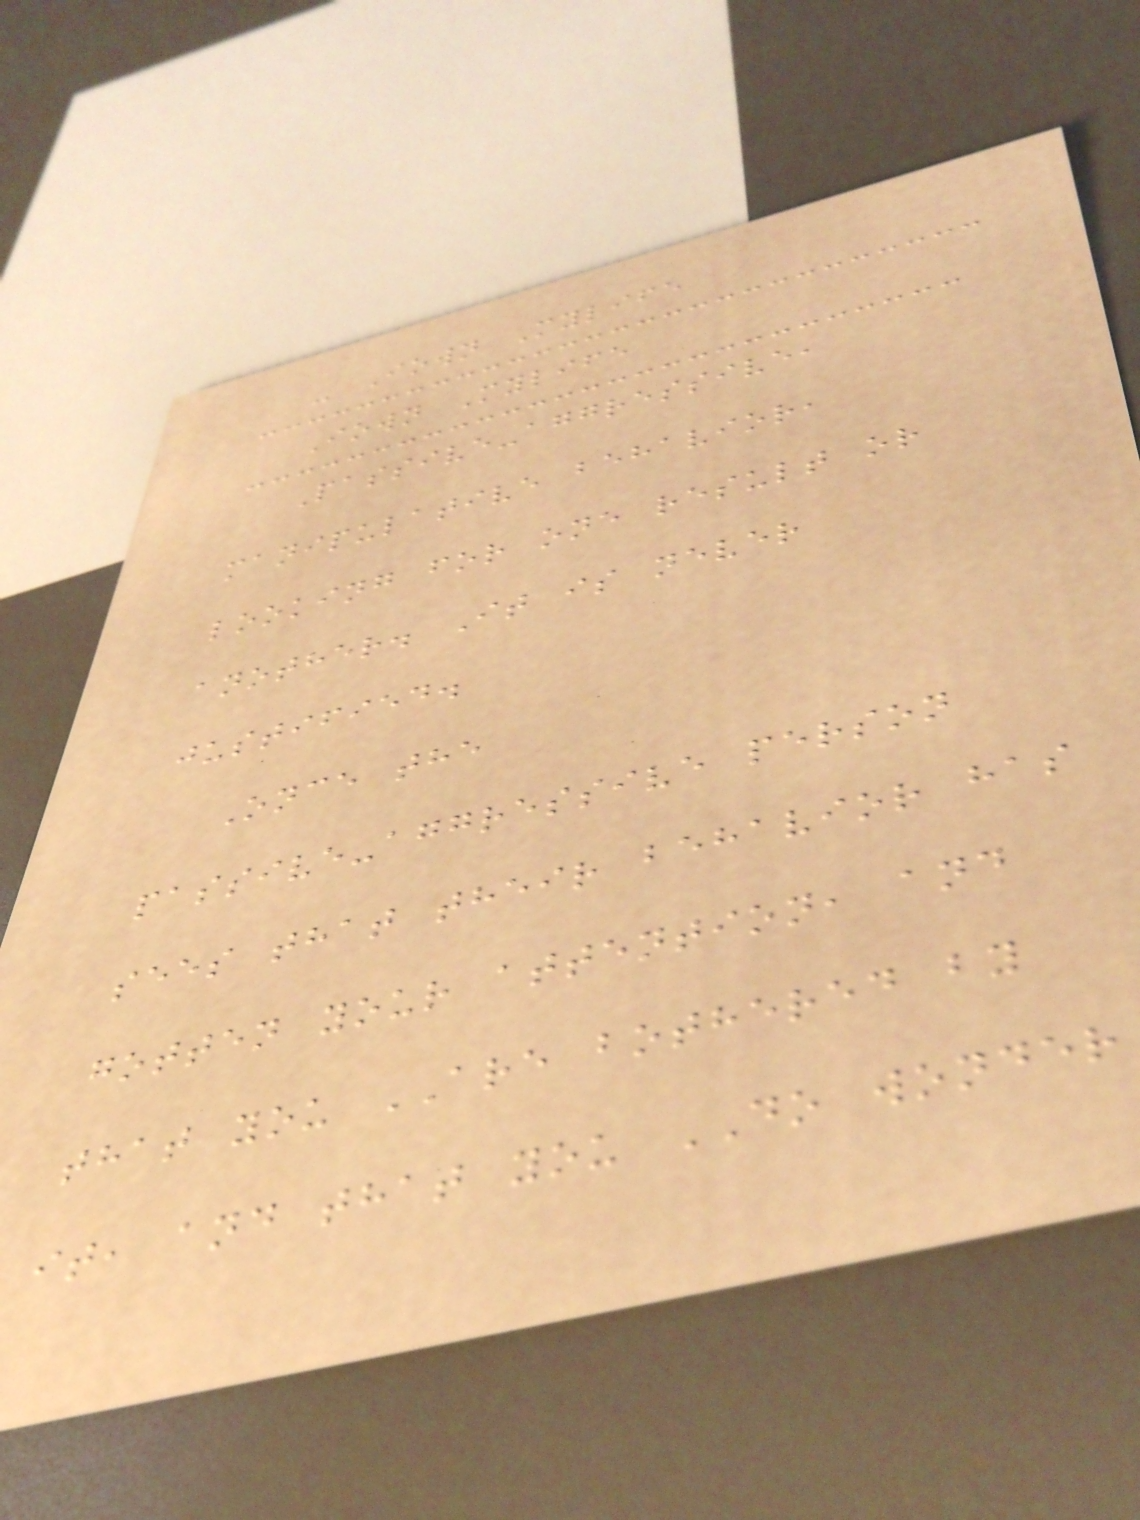- Iown Mylife
Iown Mylife
Passive-aggressive,
manipulative behavior,
looking for one result or
another. It is never
justified.
Once the
passive-aggressive person
sees that their behavior has
gotten your attention, and
that you ARE bothered by
it, and that you DO wonder
